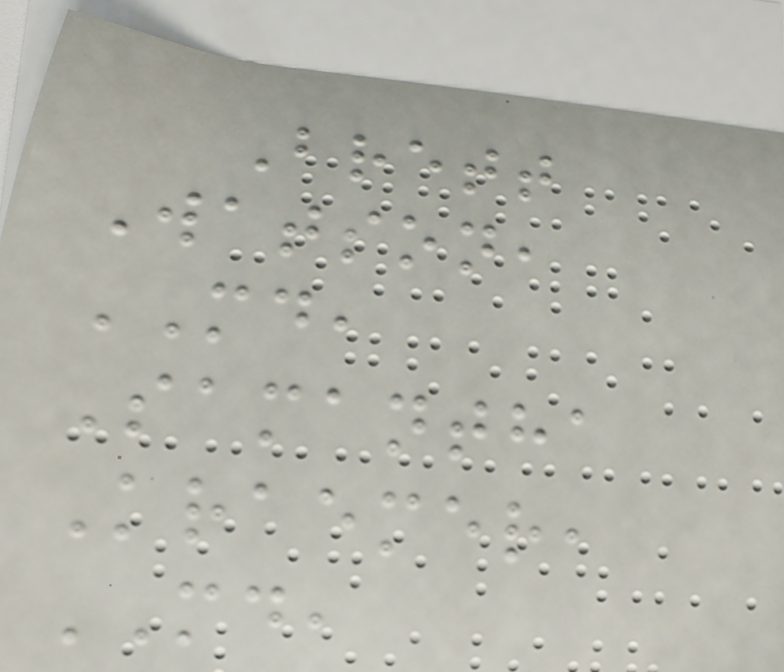Brett
Watson,
MD,
Samantha
Kraemer,
MD,
